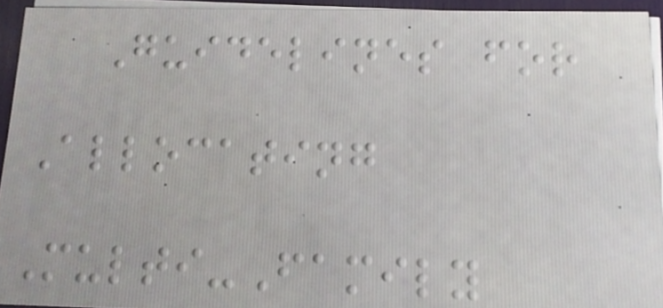Guidelines for
Allocating
Multi-Family
